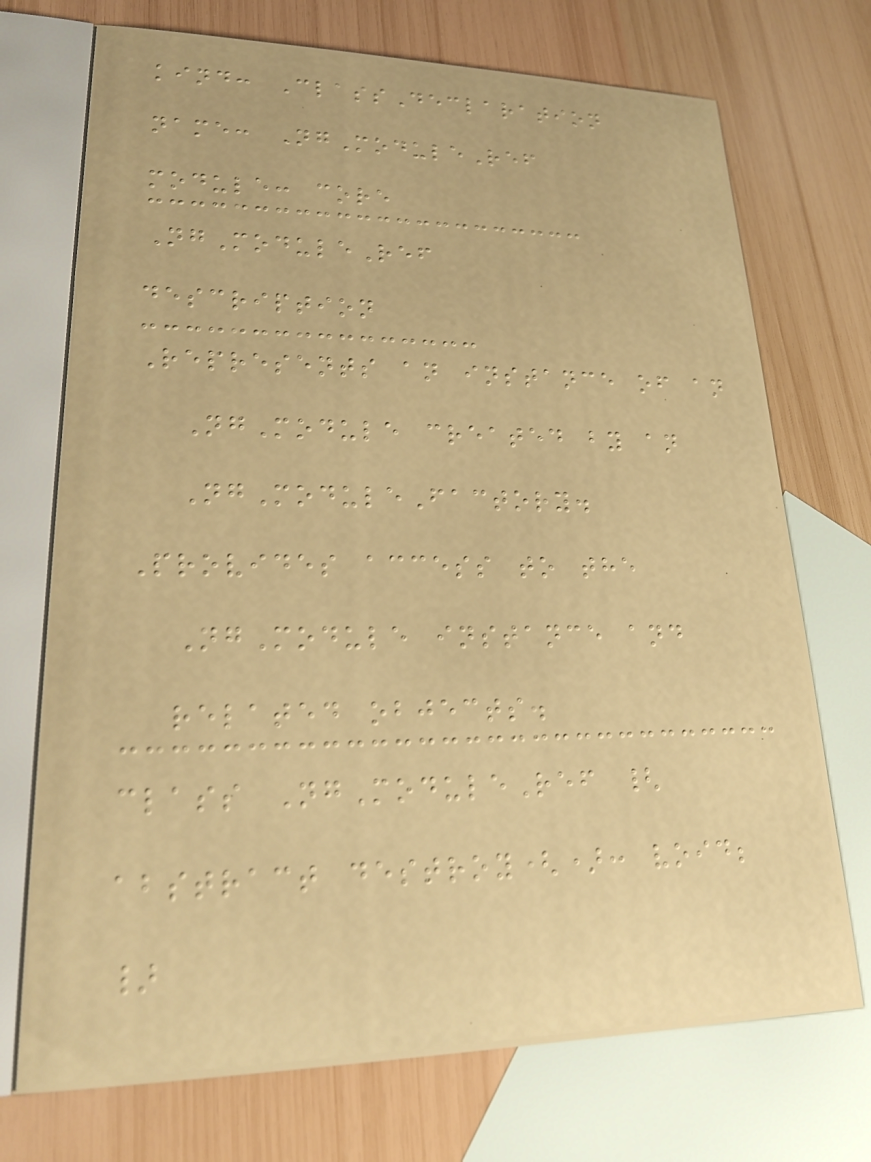kind: ClassDeclaration
name: NgModuleRef
module: core
NgModuleRef
description
Represents an instance of an
NgModule created by an
NgModuleFactory.
Provides access to the
NgModule instance and
related objects.
class NgModuleRef {
abstract destroy(): void;
}
